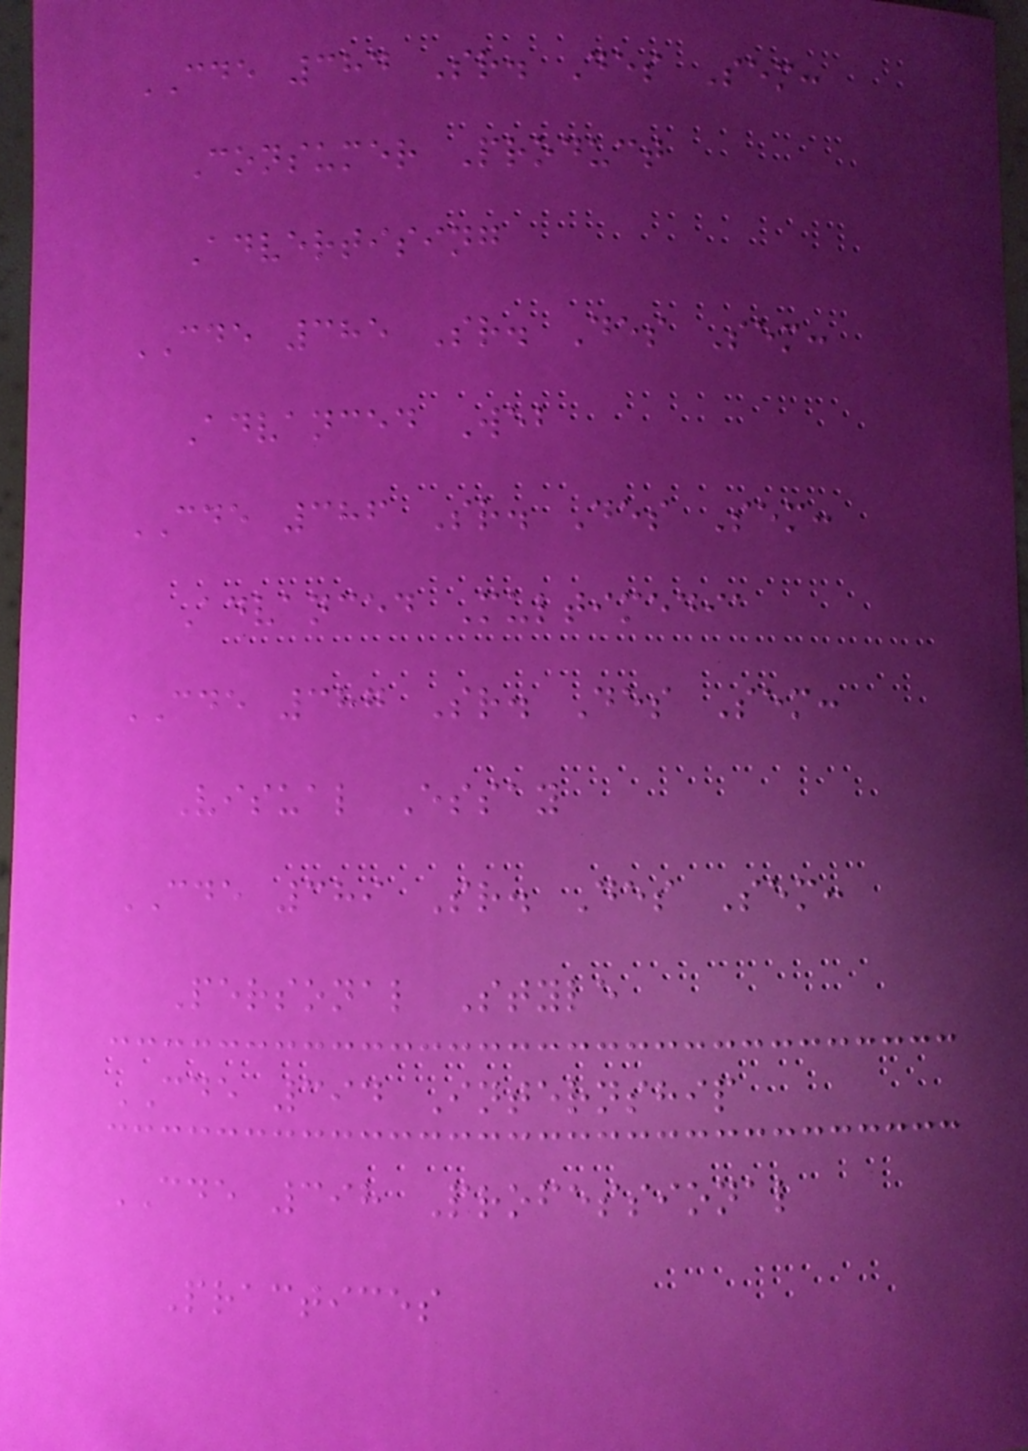CDE 384 Sr. Des Sem:
Consumer Product
Advertising
CDE 385 Sr. Des Sem:
Advanced Web
CDE 386 Sr. Des Sem:
Advanced Multimedia
CDE 387 Sr. Des Sem:
Visual Essay
CDE 389 Sr. Des Sem:
Personal Style
CDE 394 Internship
CDE 398 Professional
Practices
